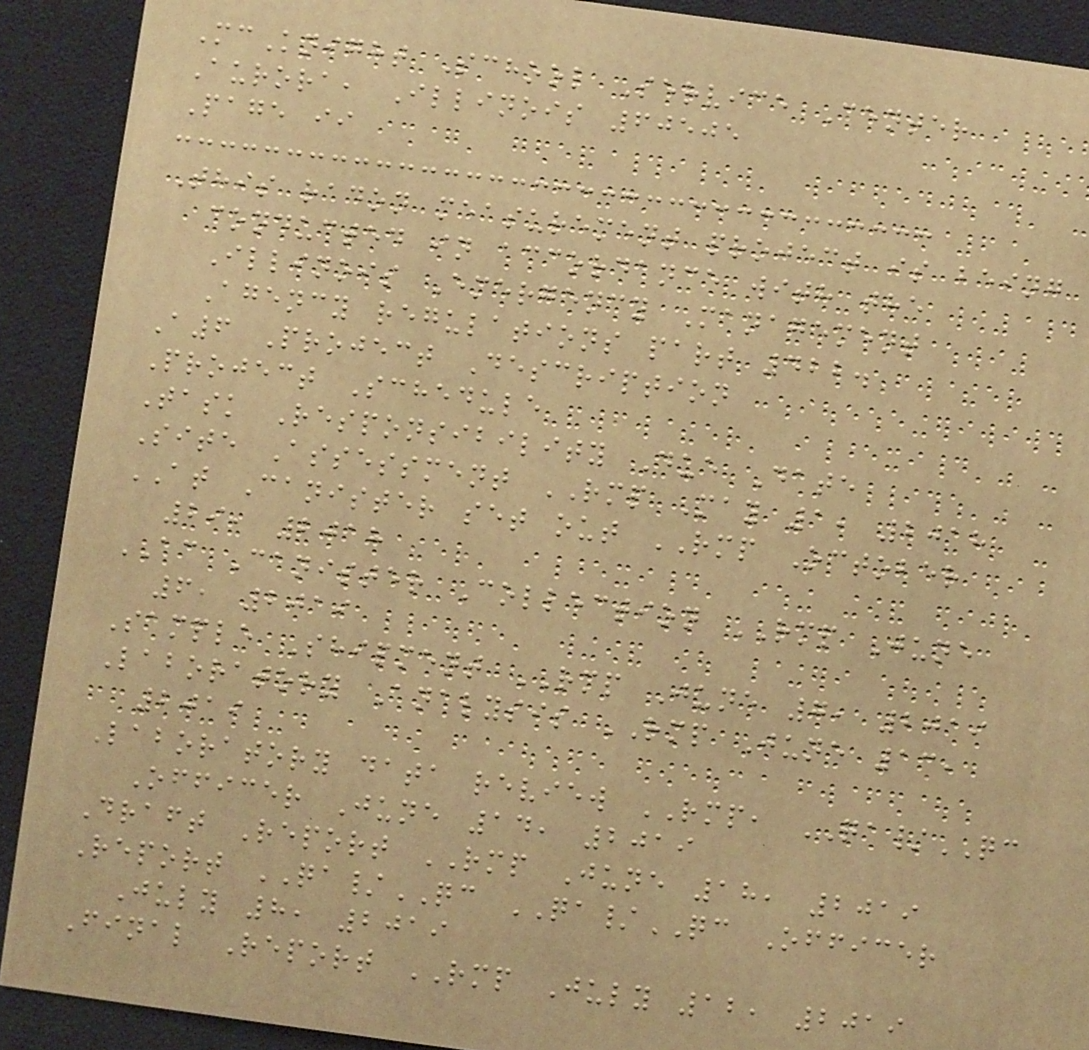McKnight School Service Center
Aurora, Illinois 60505
Page ii
This radon measurement project is being
conducted in accordance with the
Illinois Emergency Management
Agency regulations part 422.
A6 Project Description
Project Schedule
Task Responsibility Due Date
Site Assessment RMP May 1, 2018
AT Canister set out RMP October
29, 2018
AC Canister Collection RMP June
6, 2019
Sample Shipment RMP June 7, 2019
Laboratory Analysis RMP June 13,
2019
Laboratory data review RMP, QA/QC
Officer June 14, 2019
Draft Report RMP June 18, 2019
Report QA/QC QA/QC Officer
July 8, 2019
Final Report RMP July 12, 2019
